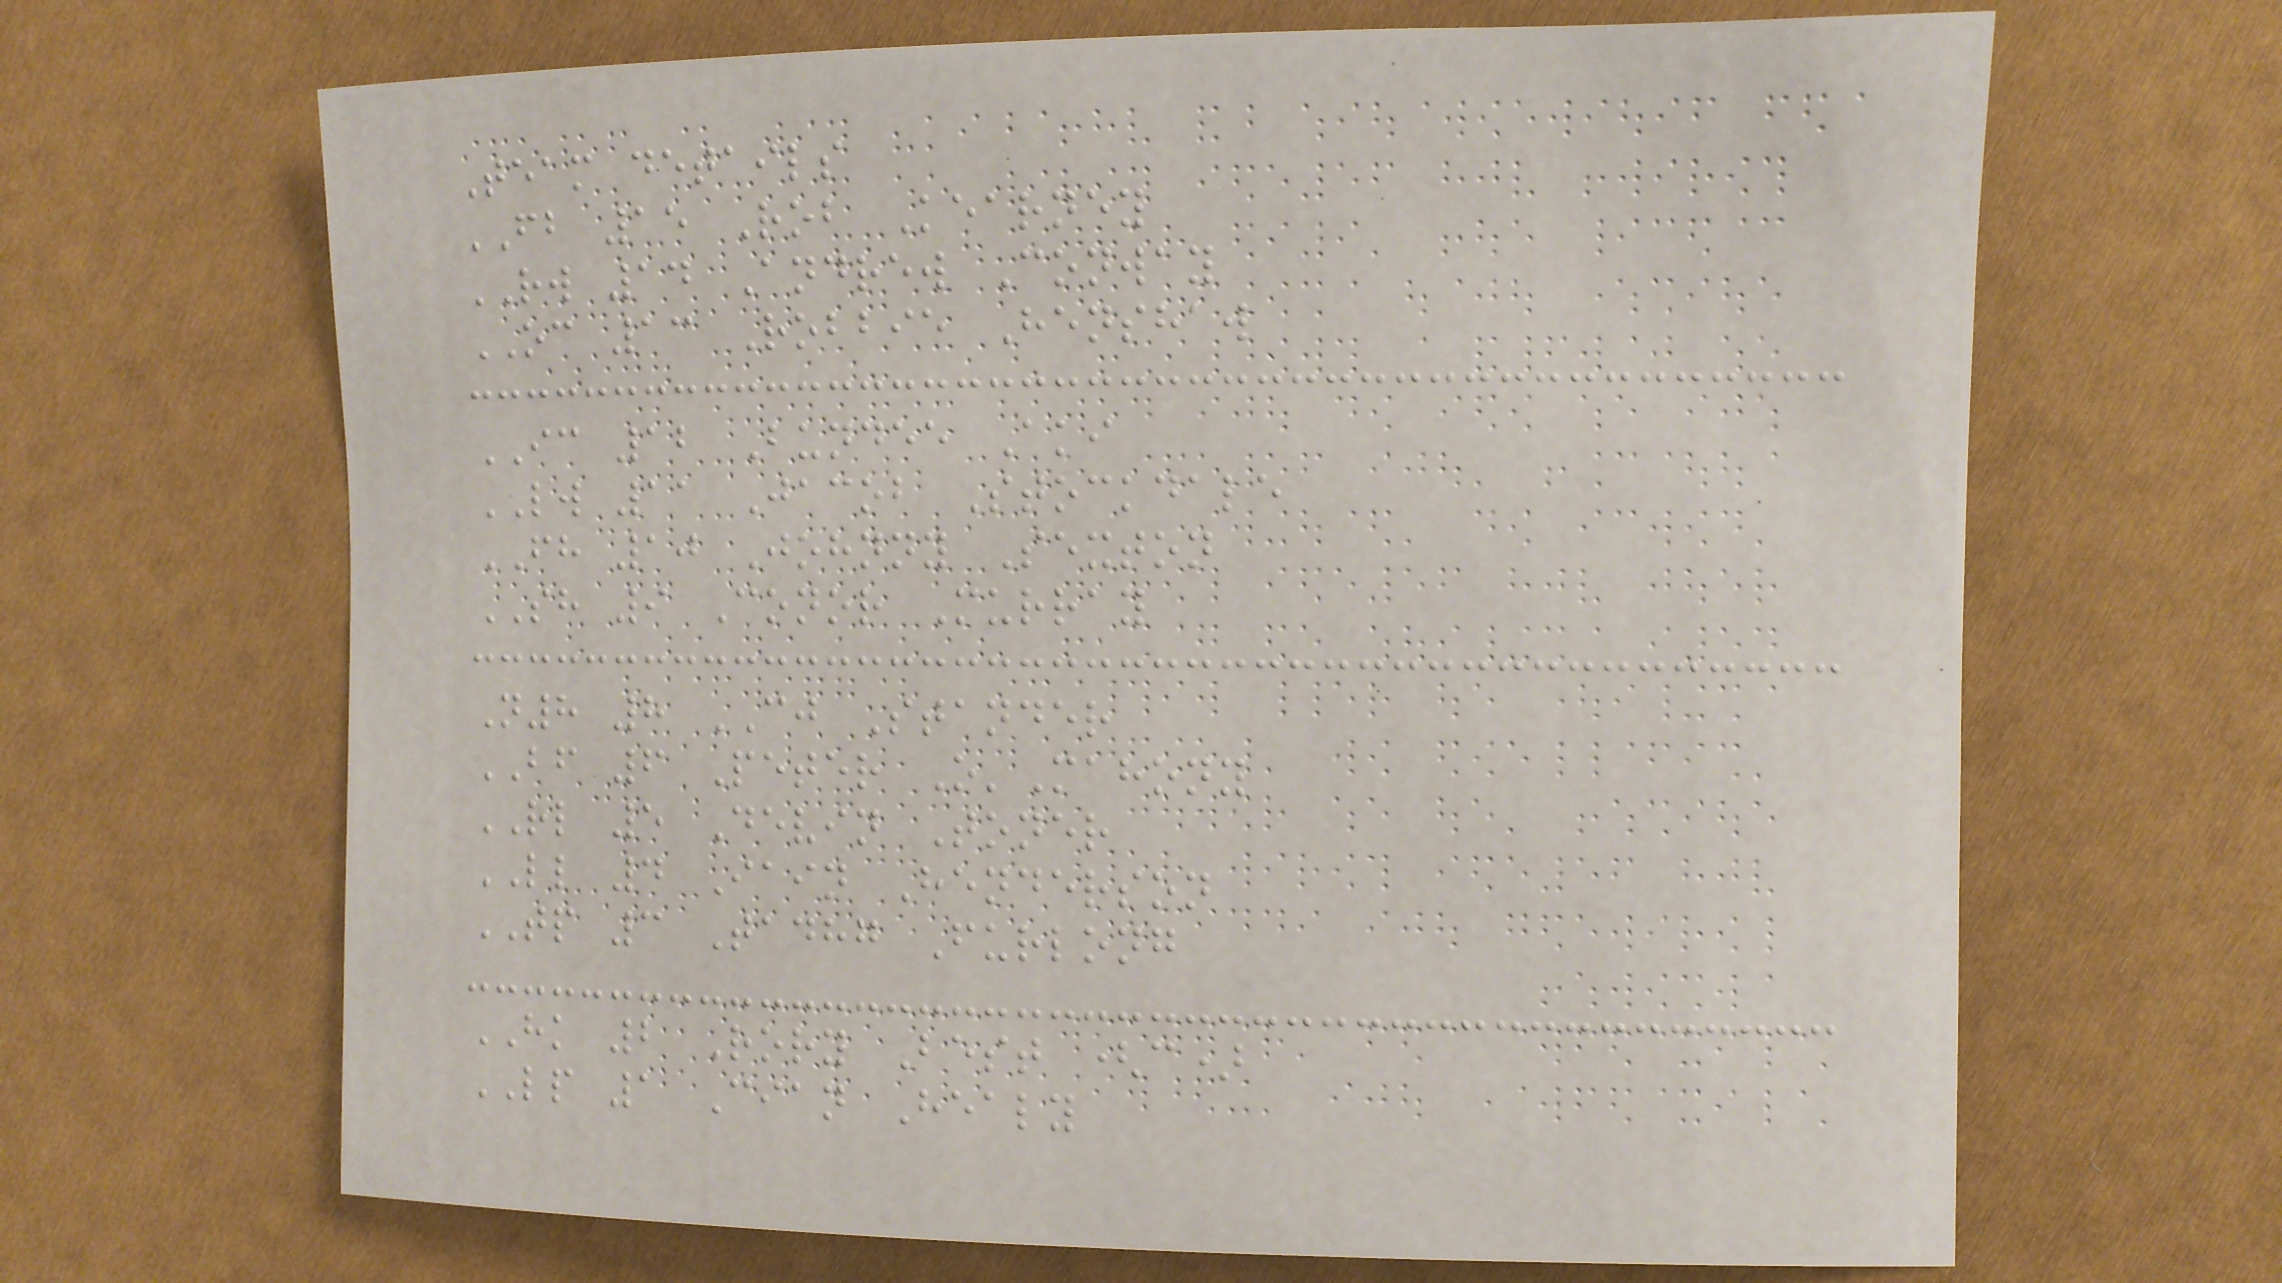Team details
FB 15 Rob Kearney
RW 14 Andrew Conway
OC 13 Robbie Henshaw
IC 12 Bundee Aki
LW 11 Jacob Stockdale
FH 10 Johnny Sexton
SH 9 Conor Murray
N8 8 CJ Stander
BF 6 Peter O'Mahony
RL 5 Devin Toner
LL 4 Iain Henderson
TP 3 Tadhg Furlong
HK 2 Rory Best (c)
LP 1 Cian Healy
